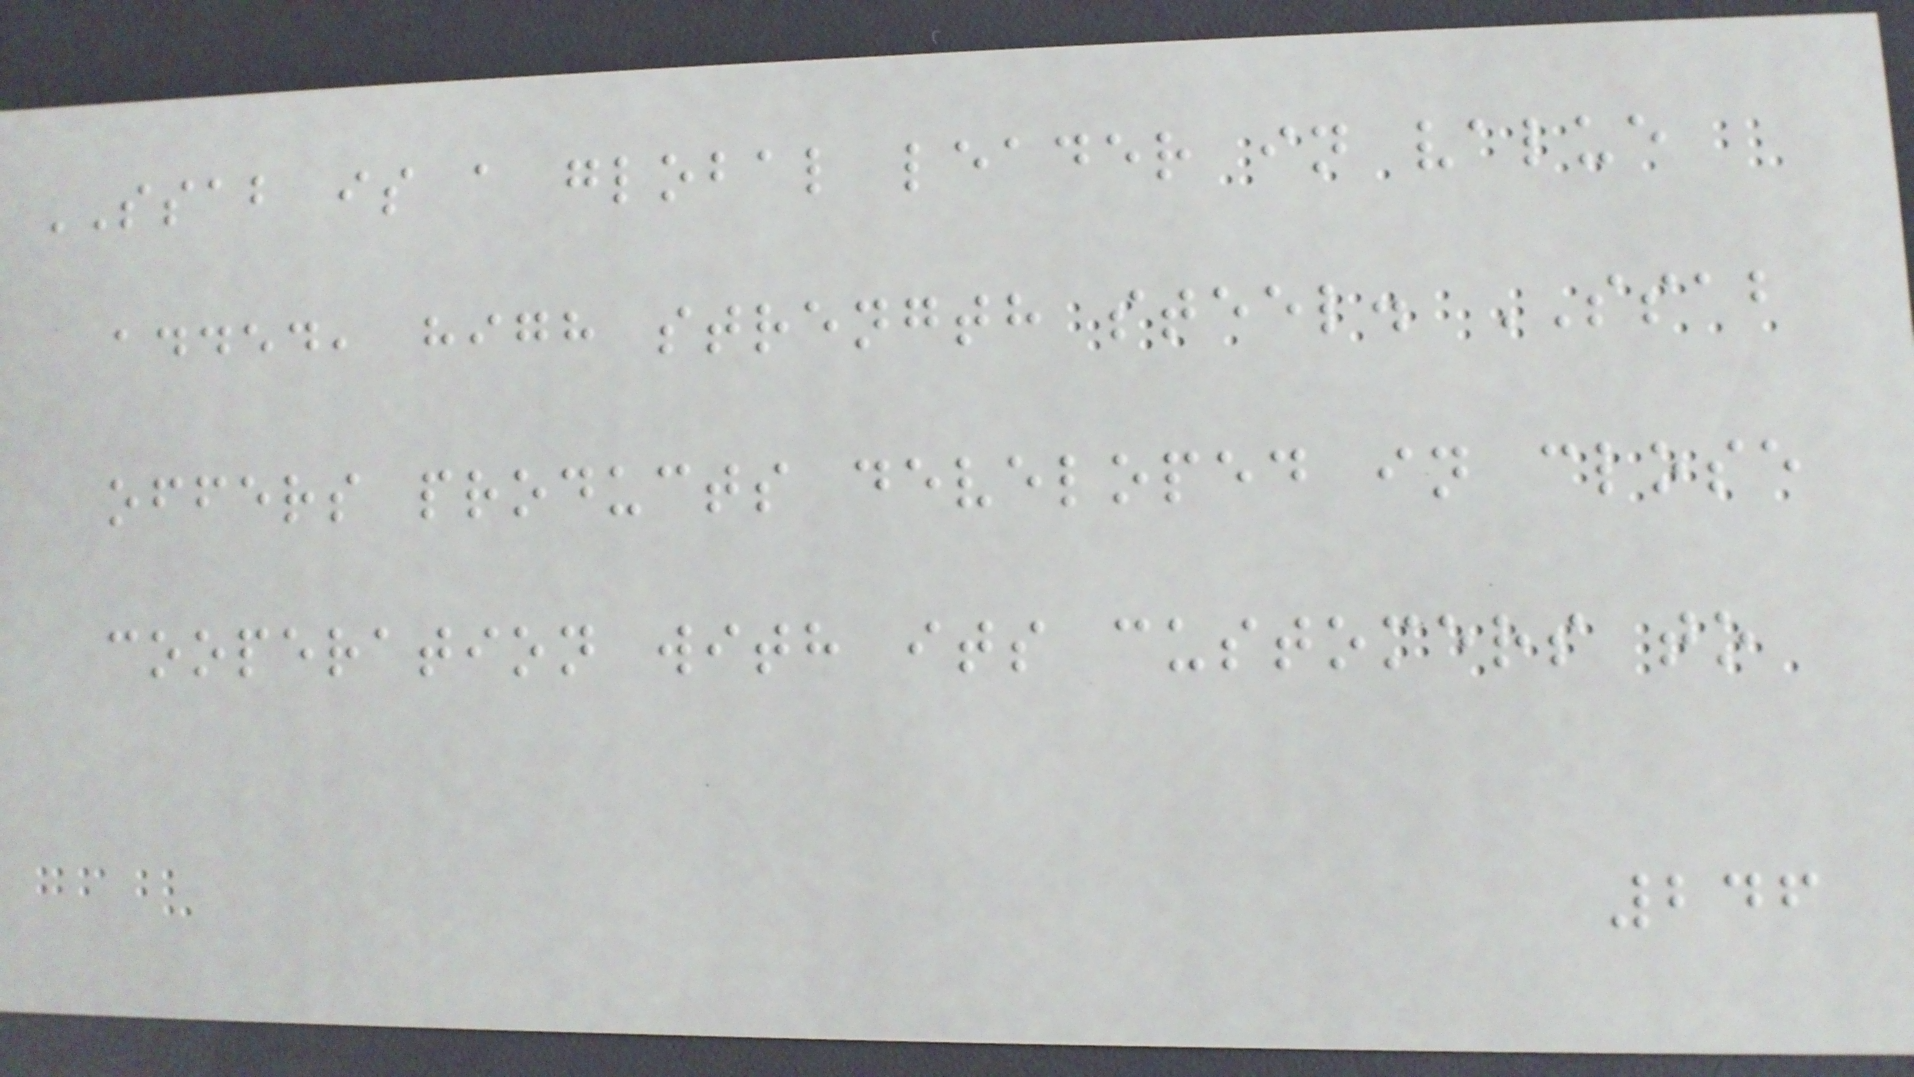SSAB is a global leader in value
added, high strength steel. SSAB
offers products developed in close
cooperation with its customers to
246
